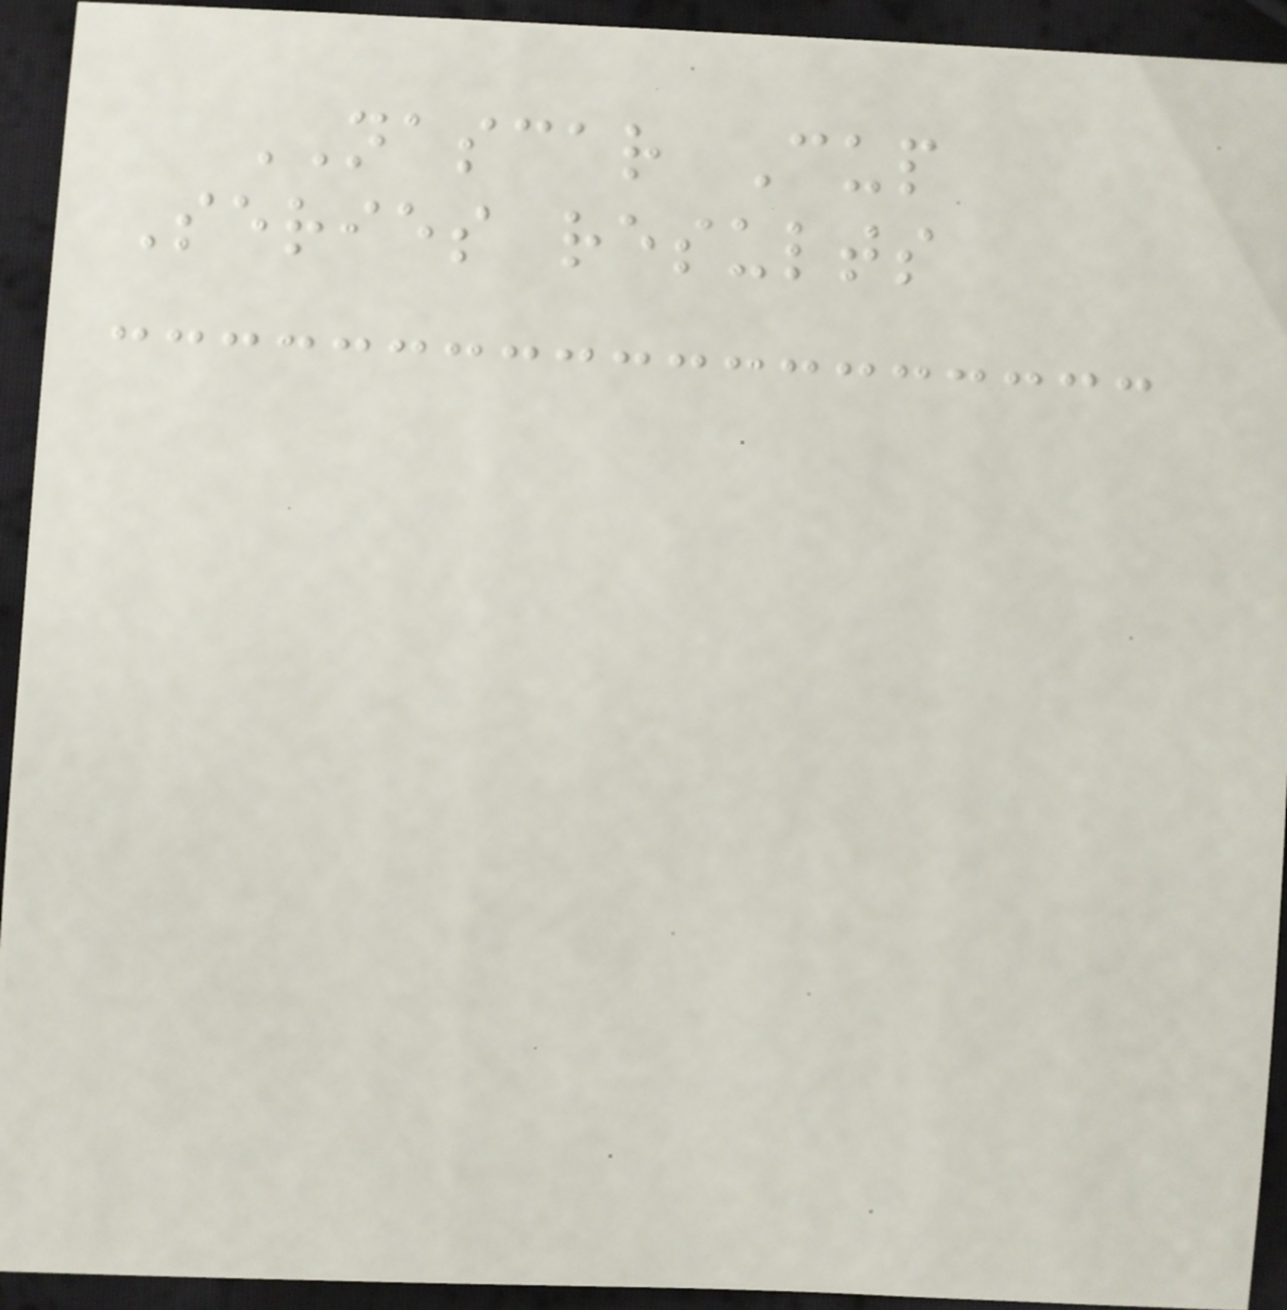NASCAR Cup
Series results
